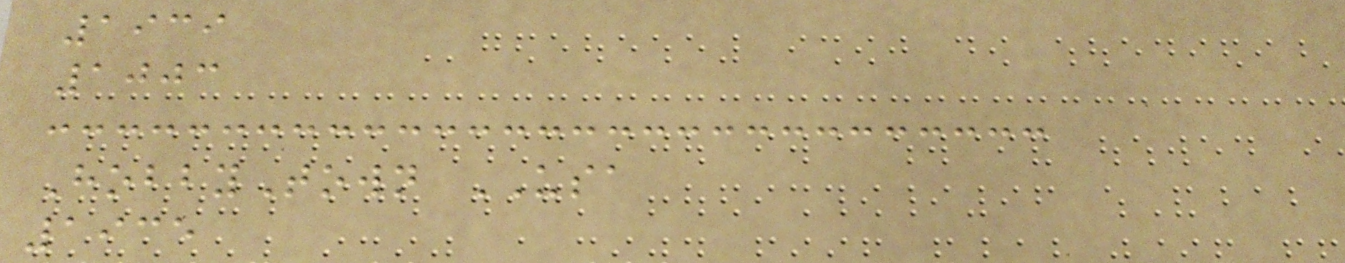1939
1003
HobbyTown USA
1935
